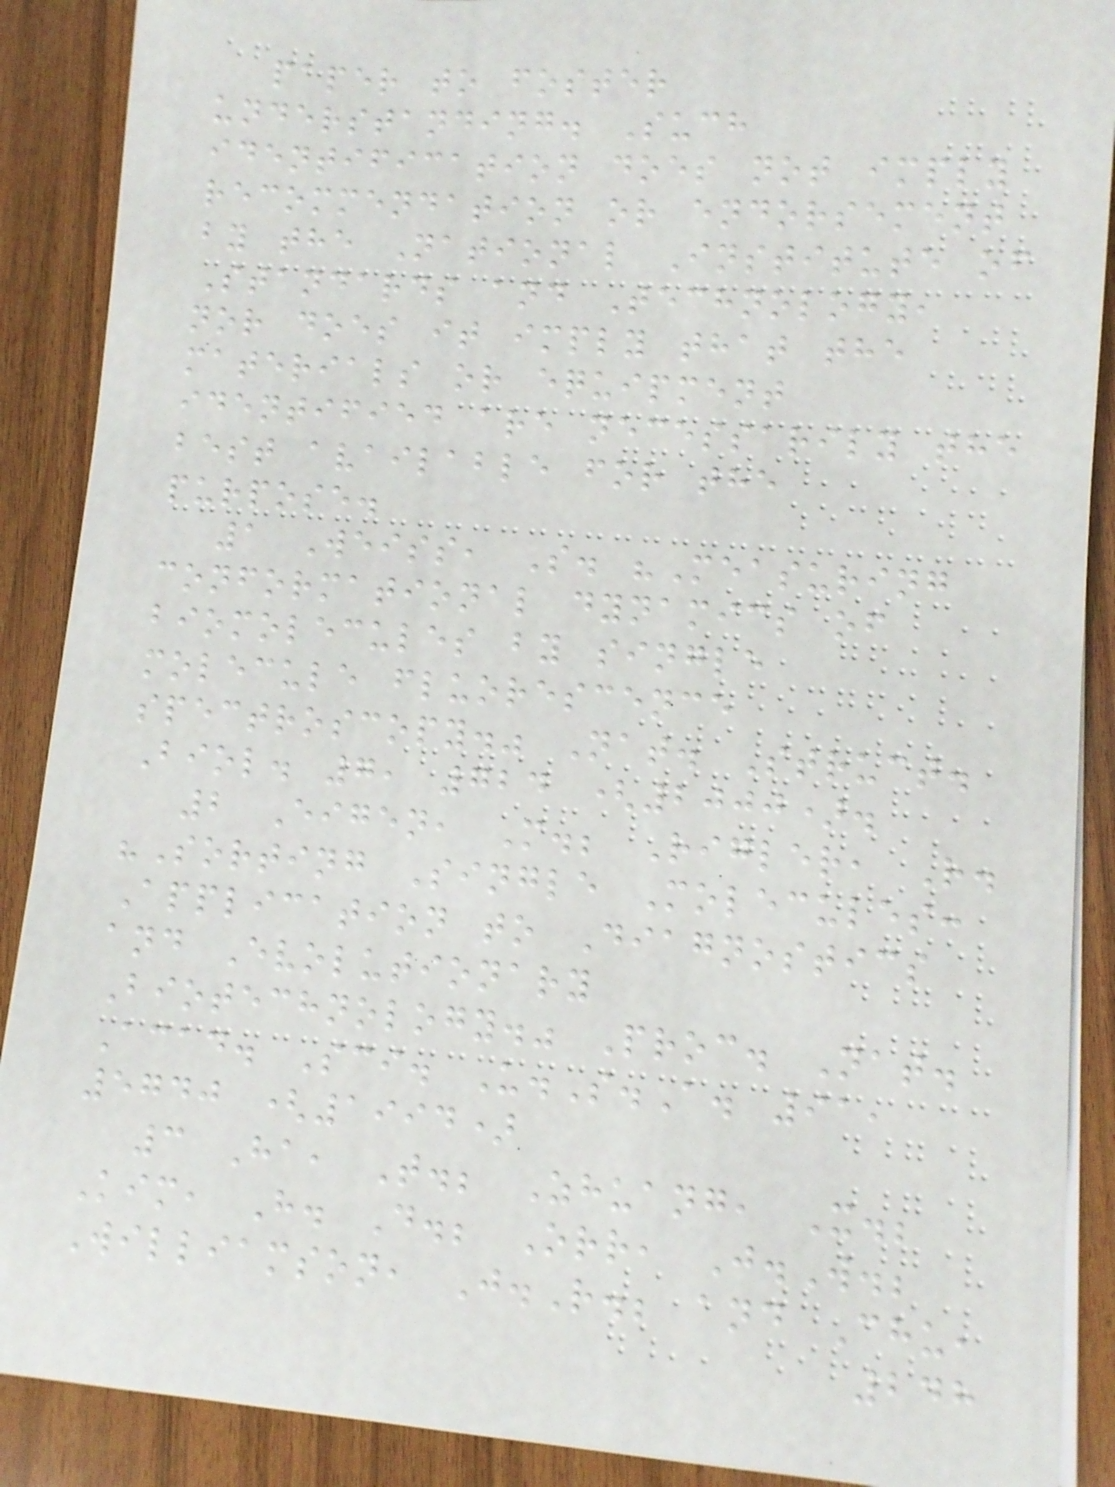paper to foster
understanding. Such
identification does not imply
recommendation or endorsement
by the National Institute of
Standards and Technology,
nor does it imply that the
materials or equipment
identified are necessarily the
best available for the
purpose.
1 Weiss, S. "Measuring
conformational dynamics of
biomolecules by single
molecule fluorescence
spectroscopy." Nat. Struct.
Biol. 7, 724 (2000).
2 Eigen, M.; Rigler, R.
"Sorting Single Molecules:
Application to Diagnostics
and Evolutionary
Biotechnology." Proc. Nat.
Acad. Sci. U.S.A. 91,
5740 (1994)
3 Ha, T.; Zhuang, X.;
Kim, H. D.; Orr, J.W.;
Williamson, J.R.; and Chu,
248
